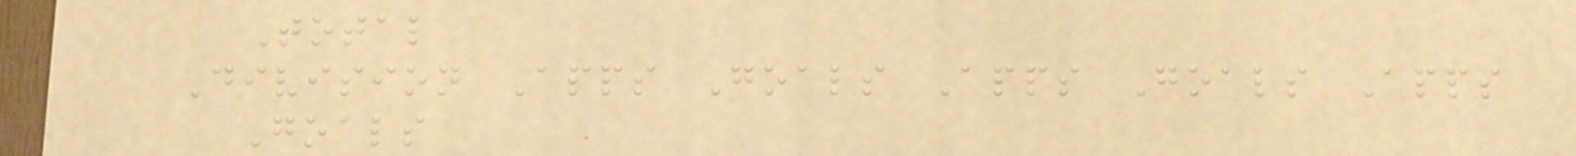Total
Division Apps Goals Apps Goals Apps
Goals
